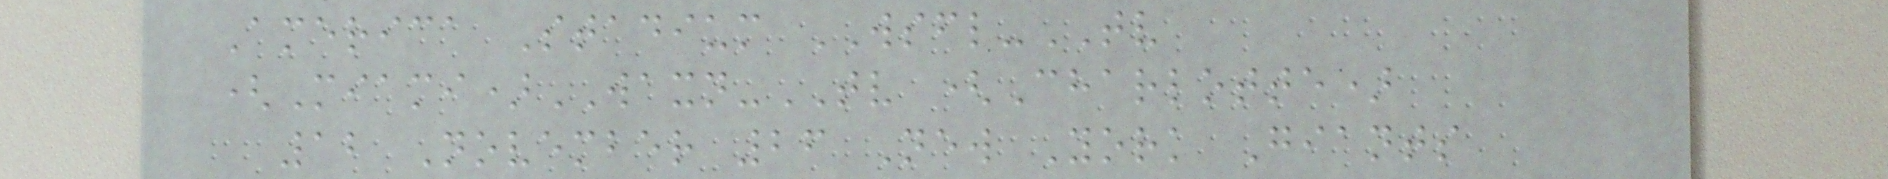America Stadium WSFL-TV
(Miami)WAXN-TV (Charlotte)
12 November 26 New York Giants
